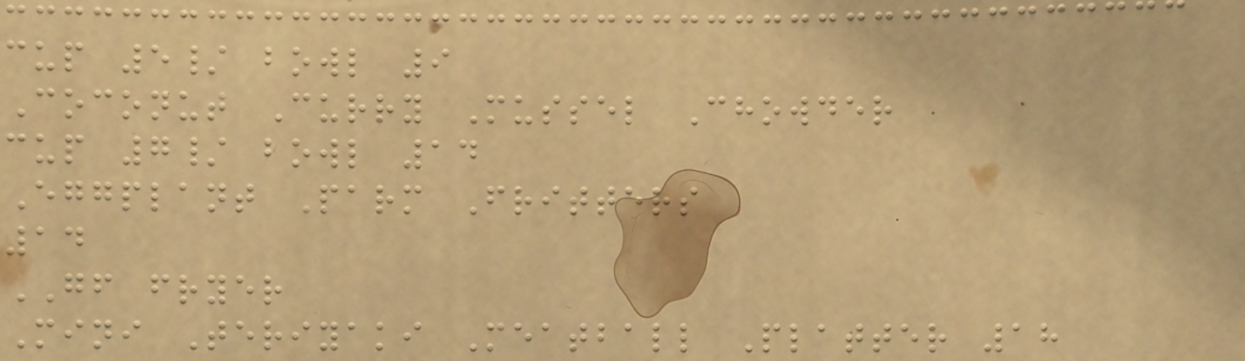cup 5/ bowl 9
Coconut Curry Mussel Chowder
cup 7/ bowl 14
Eggplant Parm Fritters
14
GF fryer
Mini Teriyaki Meatball Platter 18
